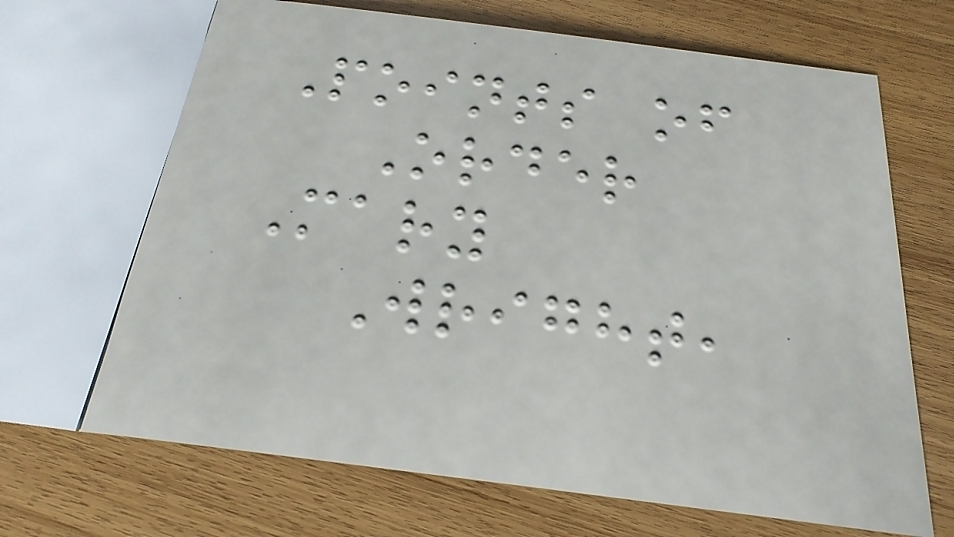Points of
Order
Mary
Wright,
